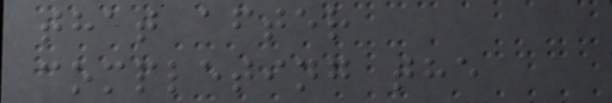that after
completing the
